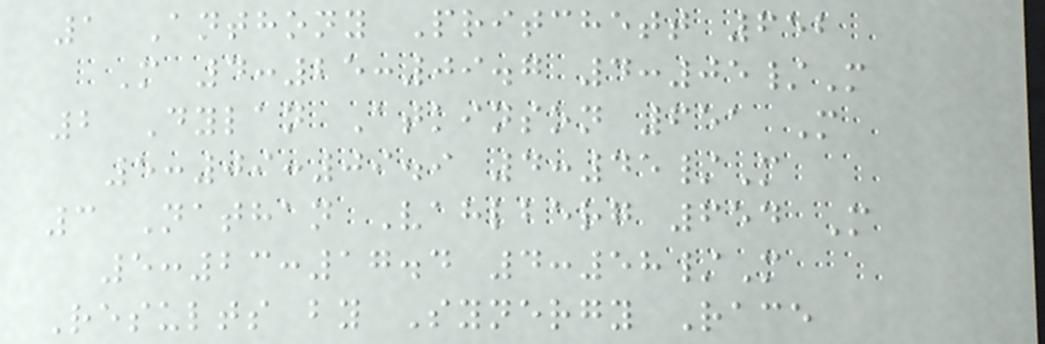1 Anthony Pritchett 652
M 4:25:09.7 4:05/M
2 Dylan Atkinson 651 M
5:09:09.9 4:45/M
3 Nathan Vahlberg 654 M
5:23:17.4 4:58/M
Results by Synergy Race
